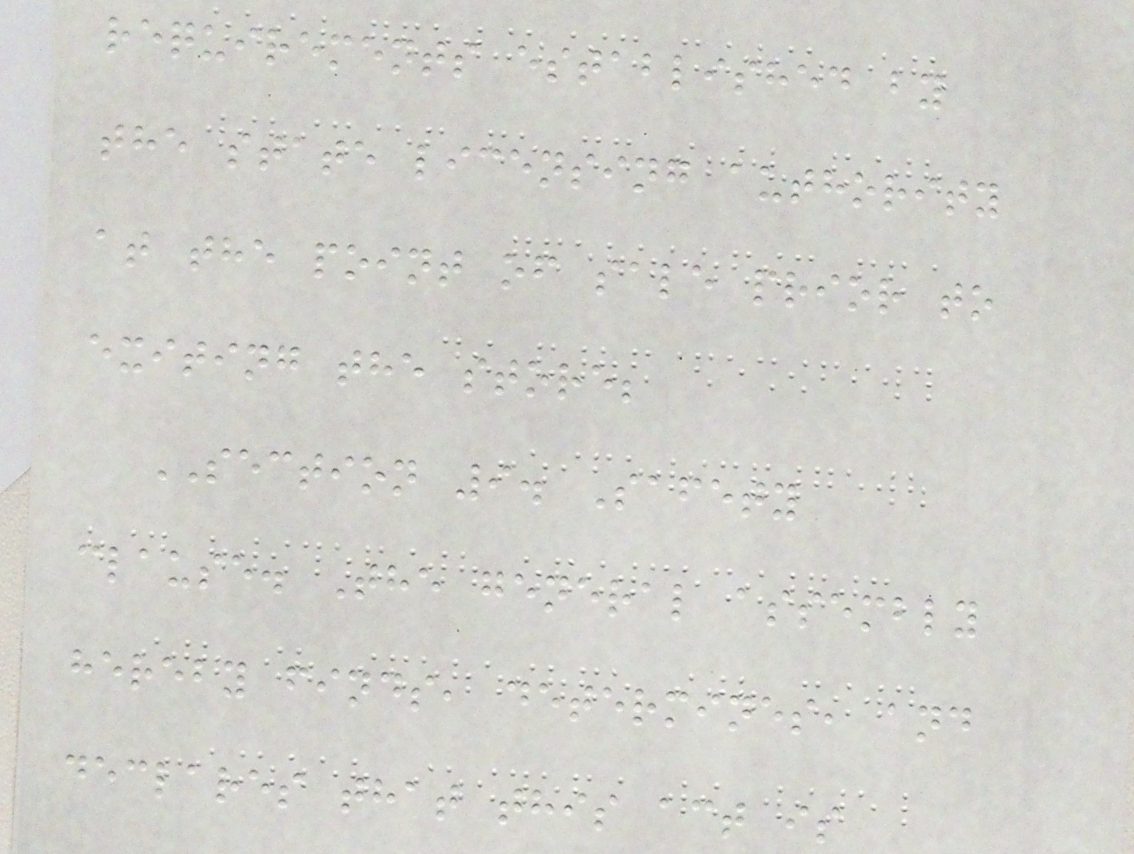requirements established by
the state licensing authority
at the point of sale prior to
exiting the store;
SECTION 9. Safety
clause. The general assembly
hereby finds, determines, and
declares that this act is
